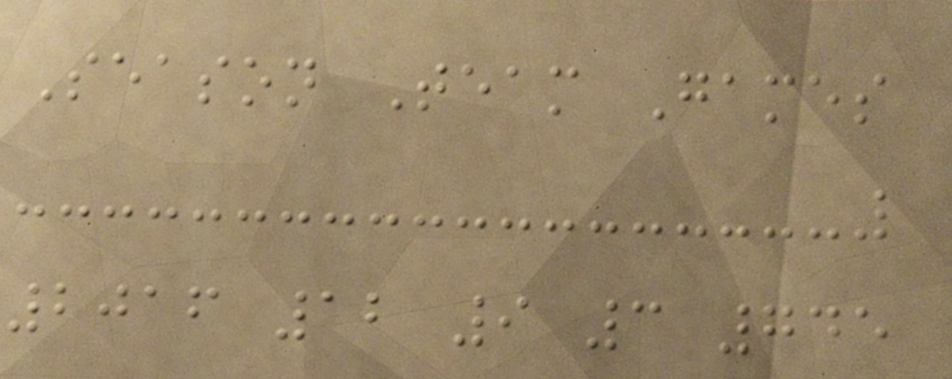Season Team Games
2016 12 9 3 745
